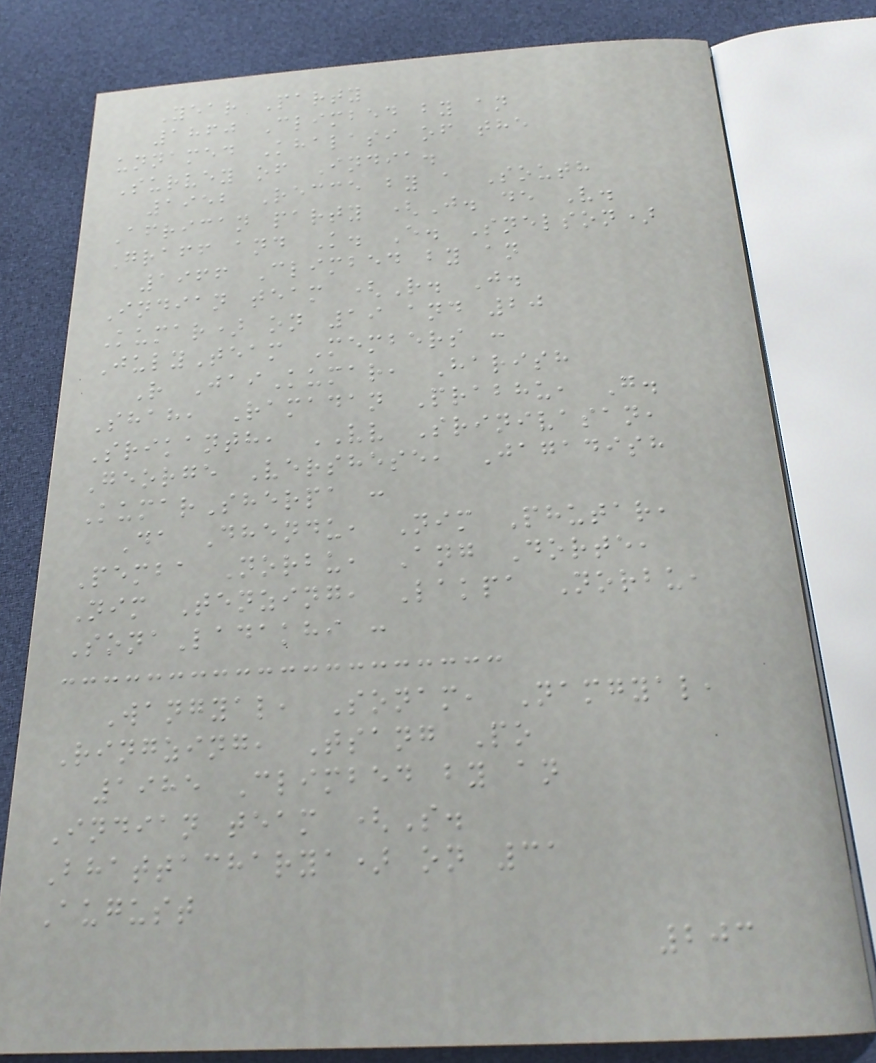Year Party
1860 Climbed by an
unnamed Khalasi of the
Survey of India.
1952 Recce by a South
African party (J. de V.
Graff and K. E. Snelson)
1966 Climbed by an
Indian team (R. J.
Kumar) on 19 and 20
JulyTeam Members :
R JaiKumar, Harish
Shah, Ramadan Prabhu, G.
Srikanth, VV Srinivasan,
George Vershese, Jagadish
KumarSherpa :
Da Dhendu, Nim Phutar,
Pemba Norbu, Ang Dorte,
Nim Tenzing, Lakpa Norbu,
SonaLadakhi :
Wangyal, Sonam, Namgyal,
Ringzing, Tsang Po
1985 Climbed by an
Indian team (S.
Bhattacharya) on 31
August
203
